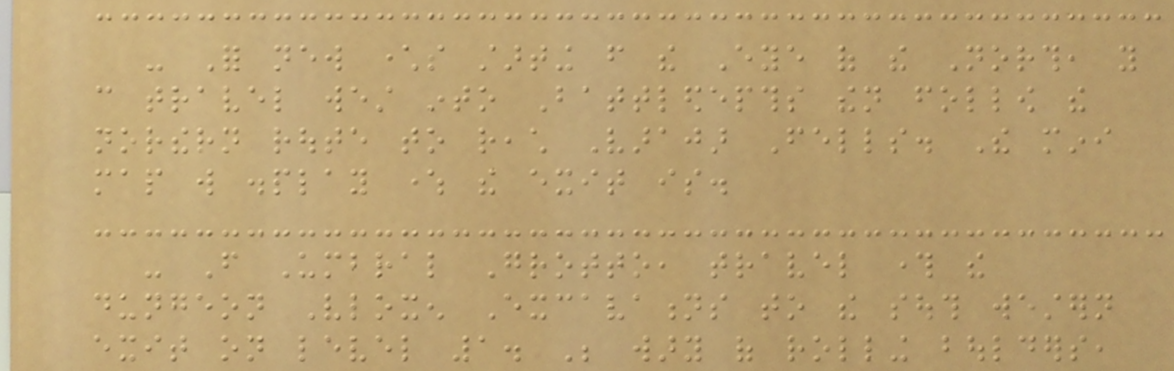- For new characters starting from the Eye of the North, you
can travel west into Battledepths then follow the
northern route to reach Varajar Fells. The mini
map will display where the exit is.
- From Umbral Grotto, travel through the
dungeon Vloxen Excavations to the south western
exit on level 1. Be wary of rolling boulders,
